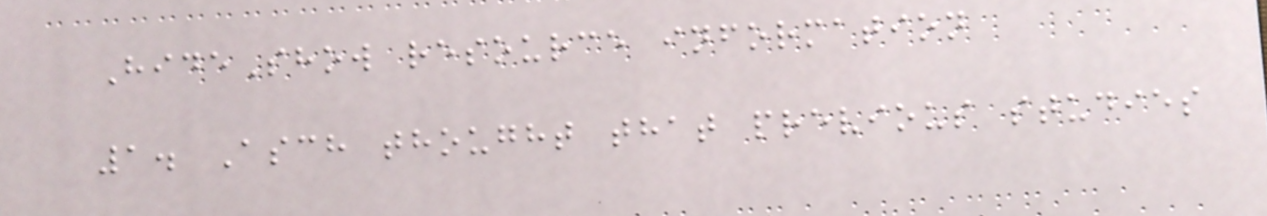HideShow resource information
1. Asch thought that previous studies
